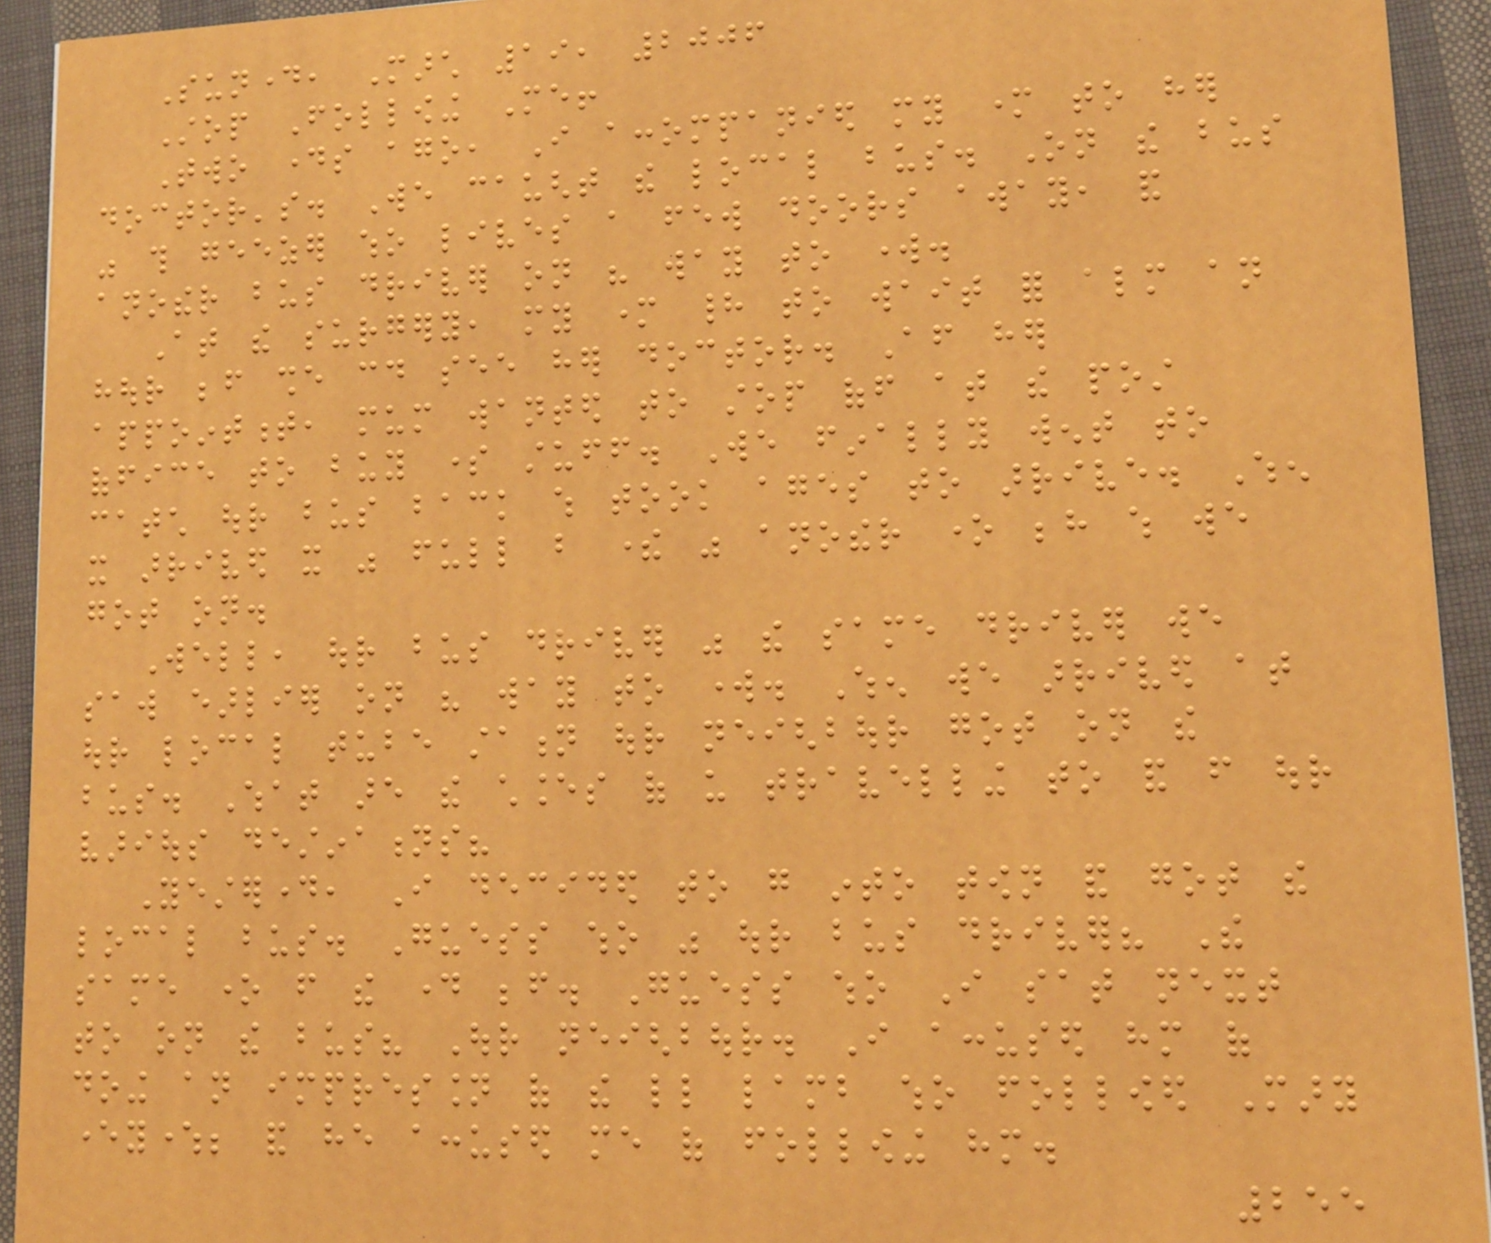Sunday, March 19, 2006
Stop Following Me!
Two days ago, I accompanied my mother to her
doctor's. We caught the local bus. On the bus
was this geezer who lives a few doors away, and
another bus driver on his way to work.
At the surgery, my mother had to wait for almost an
hour before she could see her doctor. After her
appointment, mum wanted to stop off at the post
office to buy some stuff. We finally went to
catch our bus back which took ages to arrive. When
it arrived it was full but there was another one behind which we
got on.
Well, our bus driver was the same driver we
saw earlier on his way to work. When we arrived at
our local tube station our neighbour got on the
bus. What are the chances of us travelling to and from our
various destinations?
Yesterday, I decided to go into town and got the
local bus. Guess who was our bus driver? The
same one from the day before. Guess who I sat next
to on the bus? Our neighbour. I accused him of
doing an impression of the little lamb who followed Mary
everywhere; and he accused me of following him.
255
